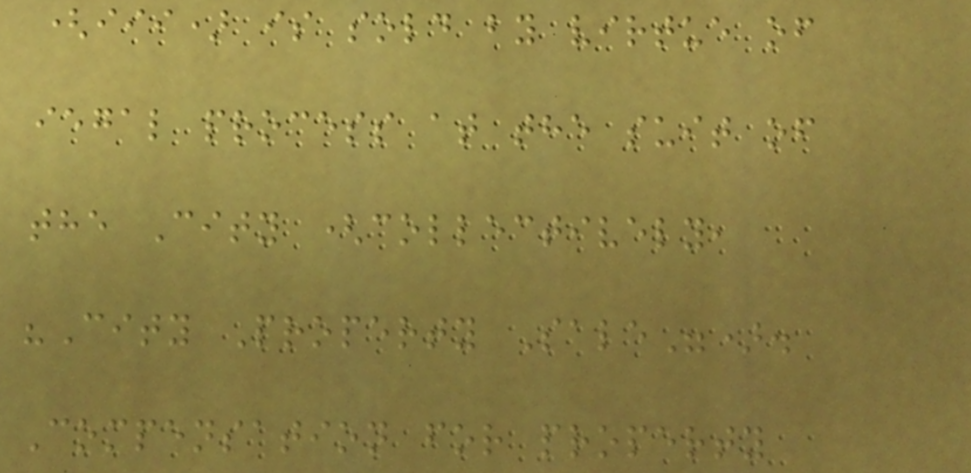(iii) is sold by virtue of
iegal process at the suit of
the City (collectively,
"City Property Sale").
Compensation for property
